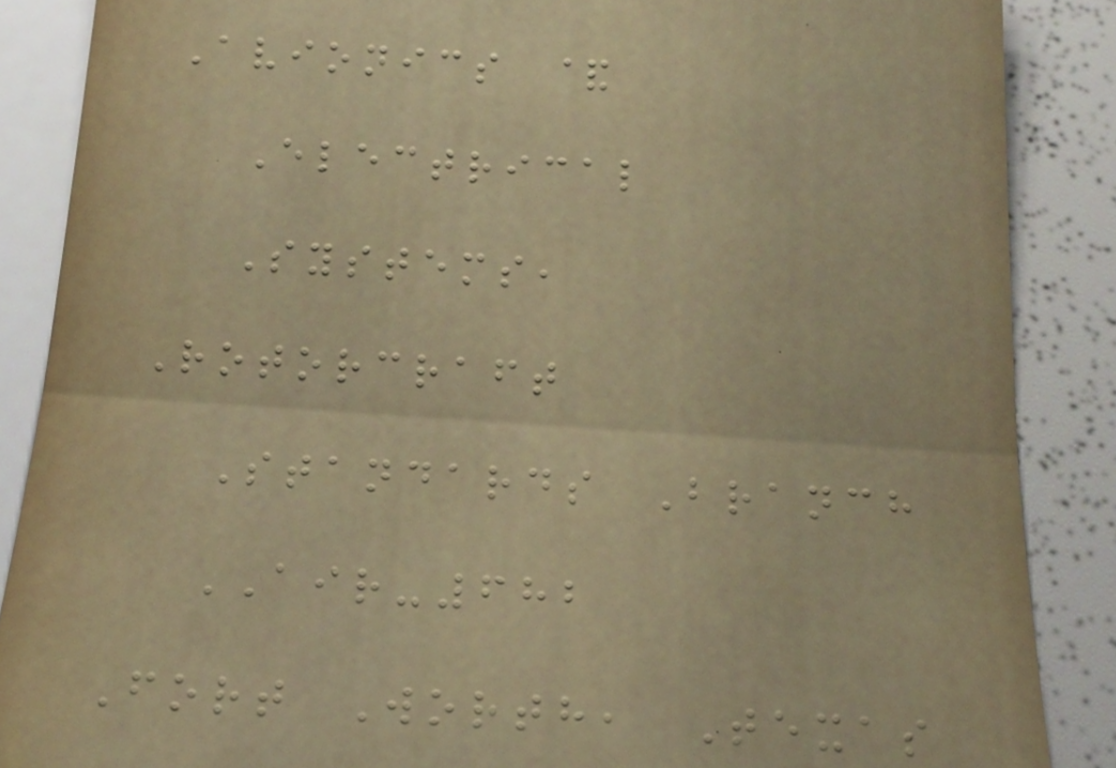Avionics &
Electrical
Systems,
Rotorcraft
Standards Branch
AIR-682
Fort Worth, Texas
